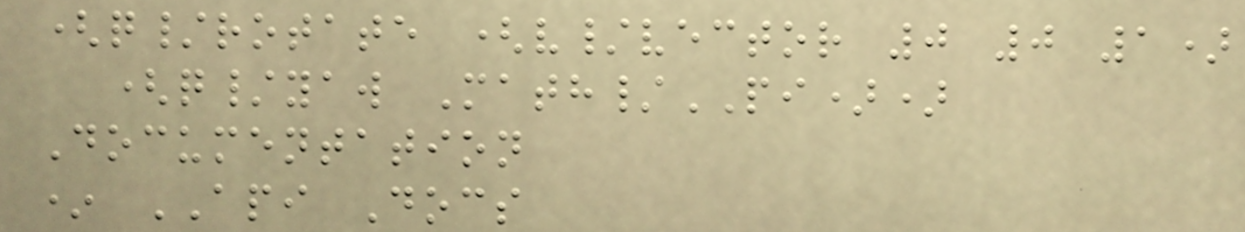(q/rotate (v/vector 0 0 1)
(q/yaw Math/PI))
Documentation
* API Docs
